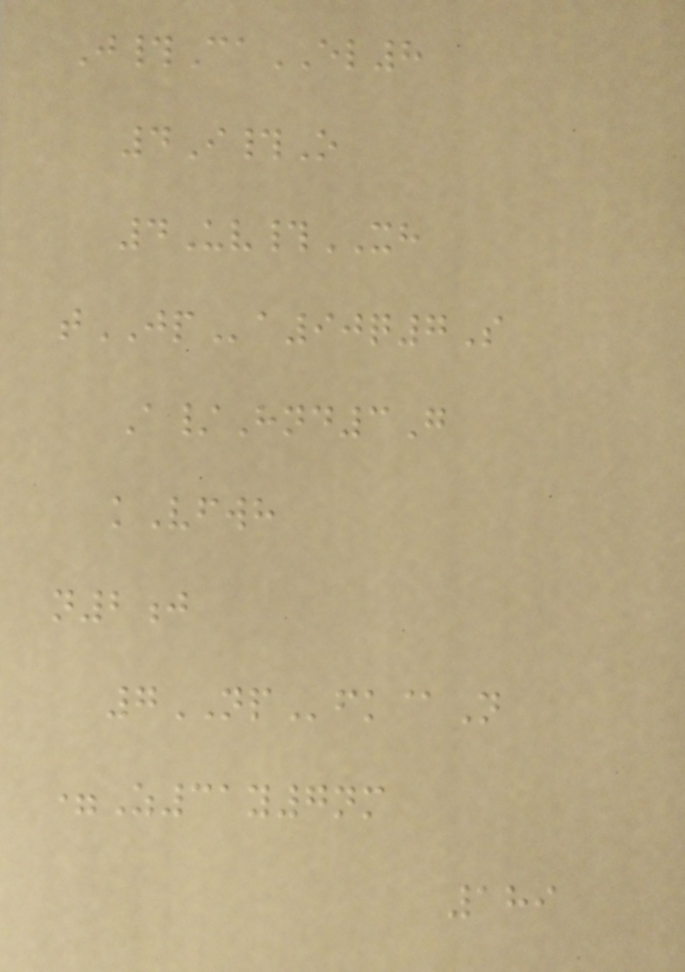J#CaEL8
4I#O
4Uv#XH
tJPa90q7S
A/Hnd3G
kVfwh
n2j
7NPfk@N
=Z31y7nm
189
